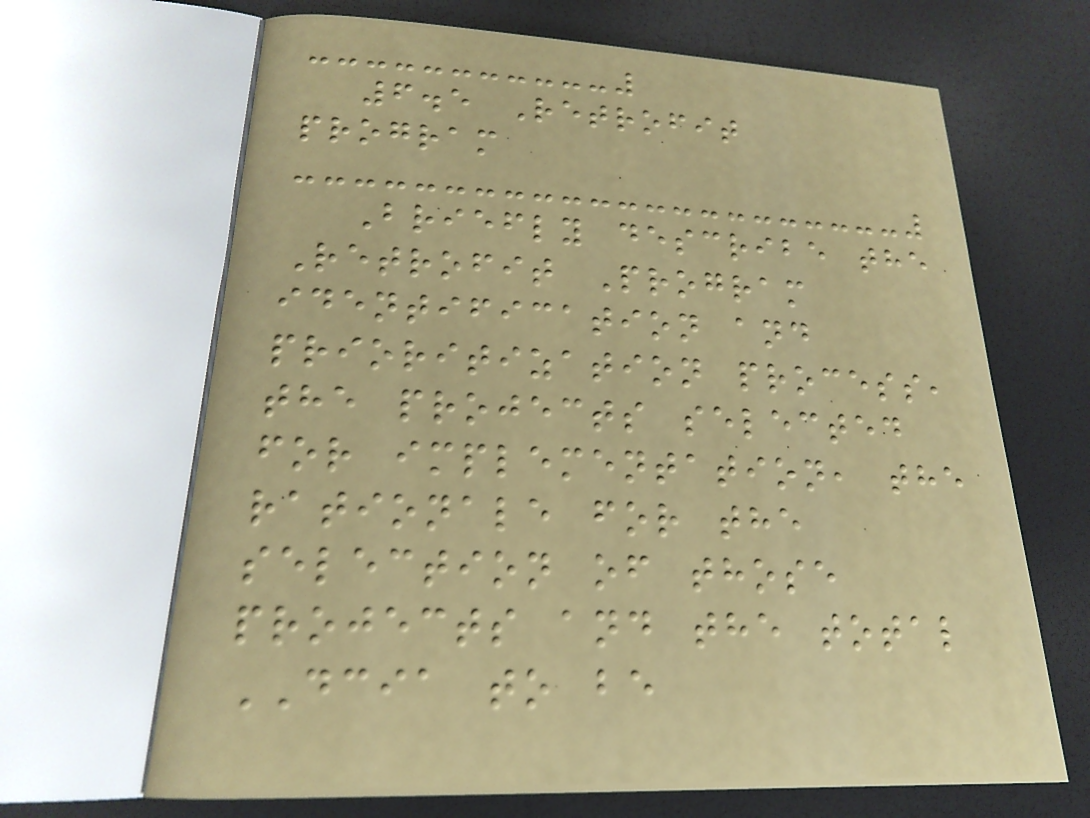6.5 Retrofit
program
Briefly describe the
Retrofit Program
identification and
prioritization process,
the projects selected
for implementation, the
rationale for the
selection of those
projects and the total
DCIA to be
